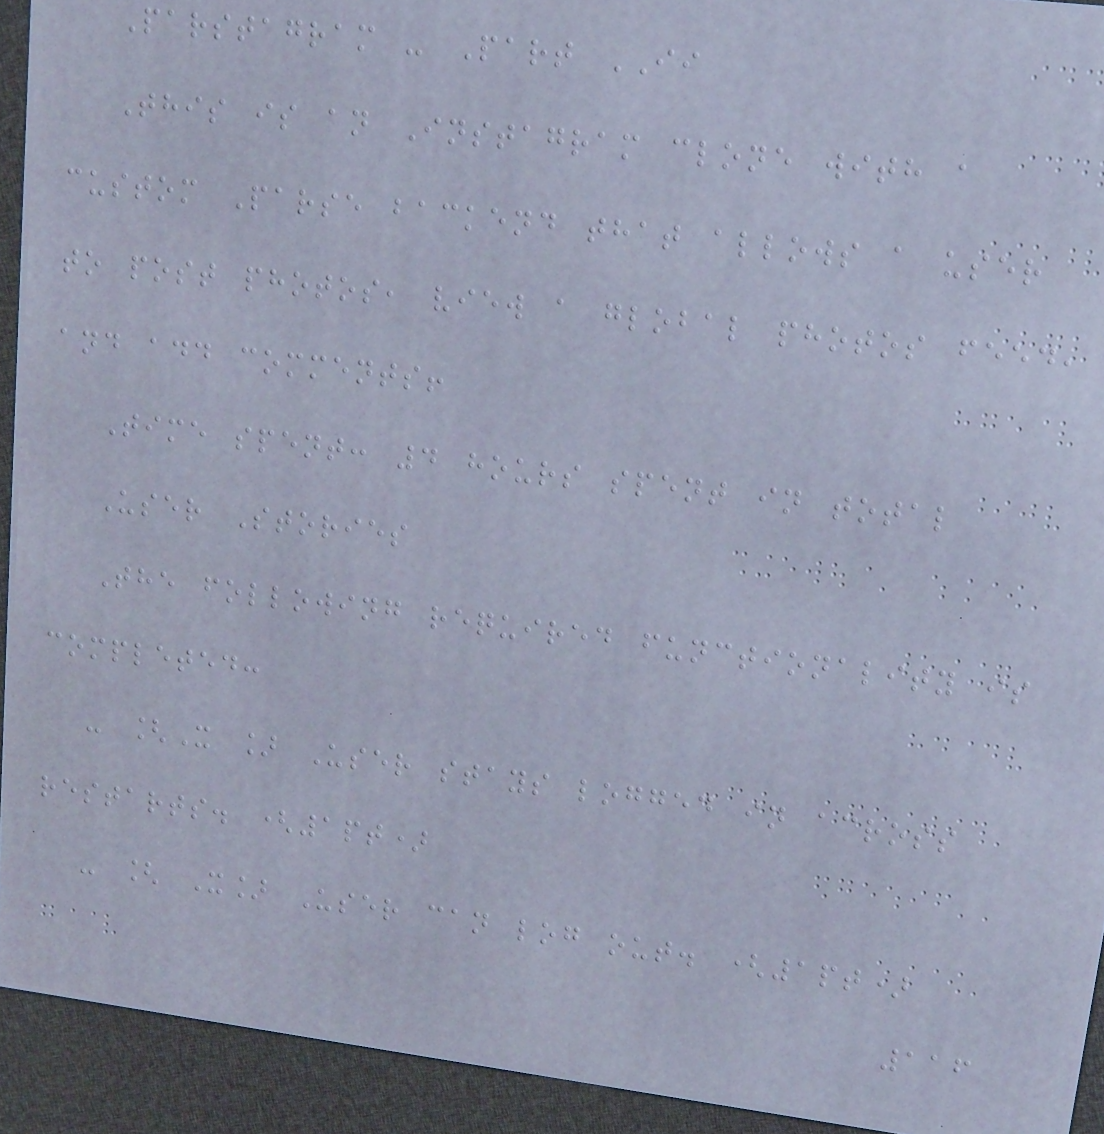Parstagram - Part II
This is an Instagram clone with a
custom Parse backend that allows a user
to post photos, view a global photos feed,
and add comments!
Time spent: 4 hours spent in total
User Stories
The following required functionality is
completed:
- [X ] User stays logged in across
restarts. (1pt)
- [ X] User can log out. (1pt)
116
